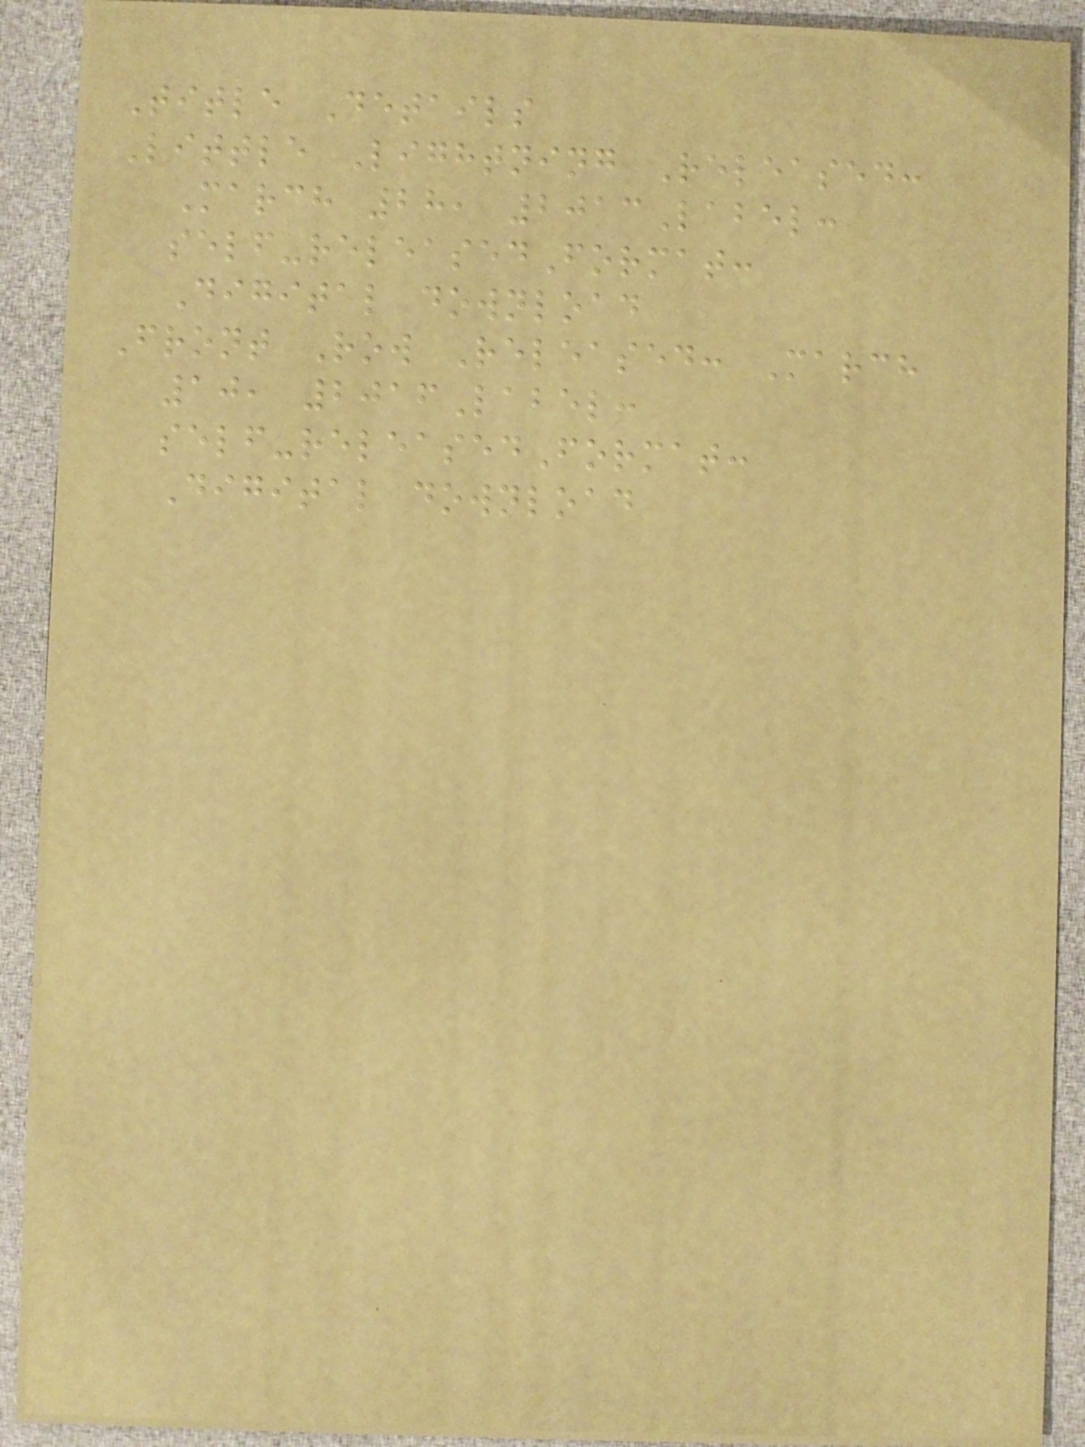Title Details
Little Lightning Released:
March 28, 2013Label:
self-releasedFormat:
Digital download
Front Row Released: March
10, 2016Label:
self-releasedFormat:
Digital download
